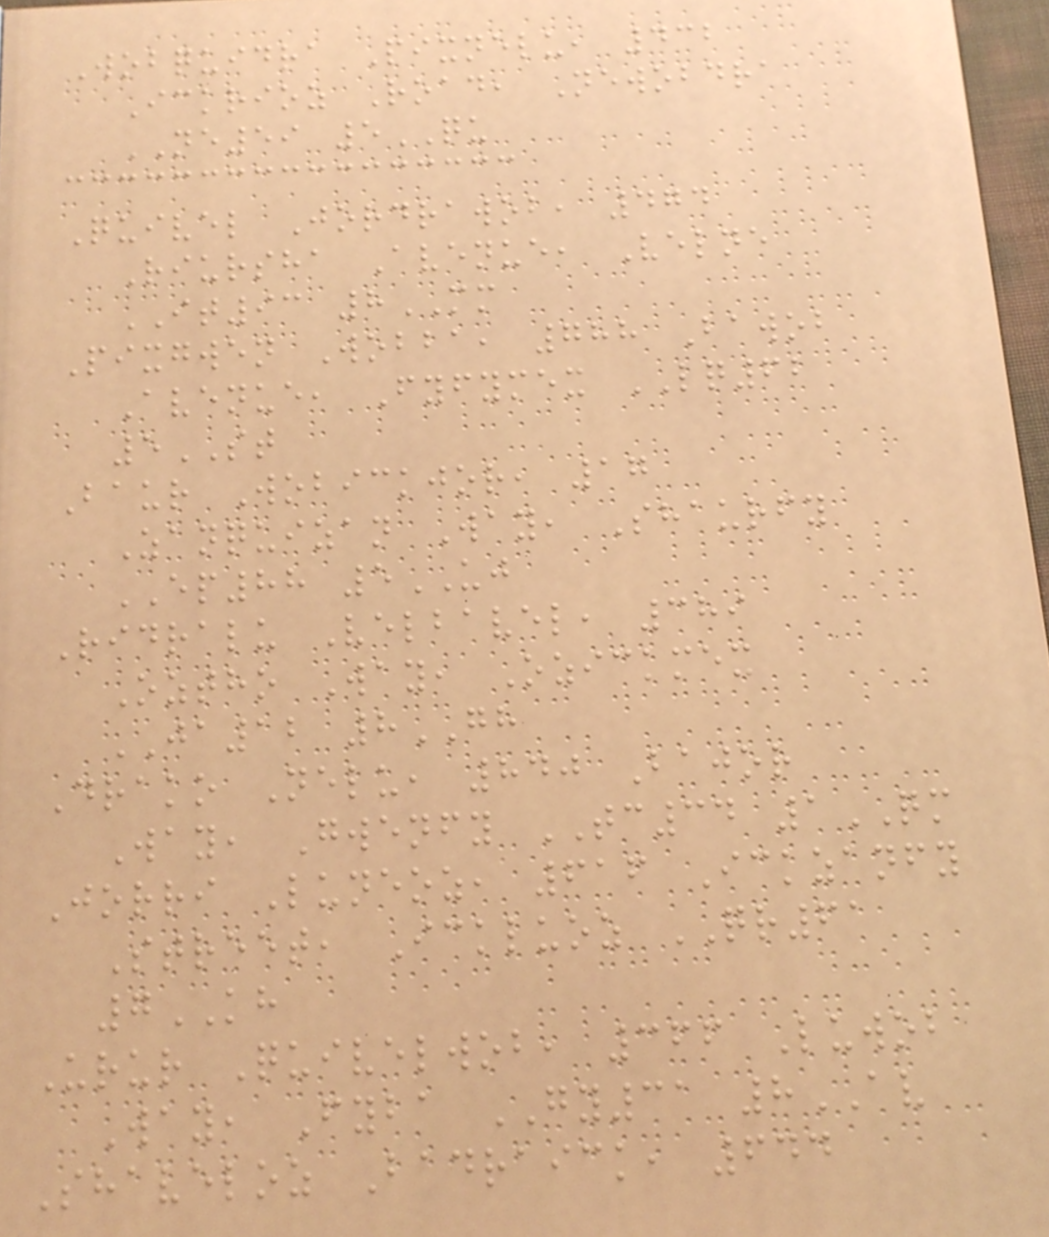Wobquidra Pixnelu, 432
Ickrioz Road, Newobdra
NE59 5QU
Quivel Jordrawob, 474
Riursha Avenue, Velne
IT93 8MM
Pixgwen Wobba, 788 Bawob
Avenue, Fyfymex LQ62
5ST
Baur Wobickjor, 17
Zanquizan Way, Shaurfy
EP88 5UJ
Ridralu Velbavel, 389
Oztho Way, Ozickmex
JA12 8GH
Drako Nelu, 840 Bajor
Way, Gwenfy TC34 1QM
Jorri Luneoz, 616 Ickzanfy
Street, Ickluoz QR61
7KH
Urur Quivelwob, 366 Luwob
Way, Fyba GY31 8AV
Shaveloz Badraick, 644
